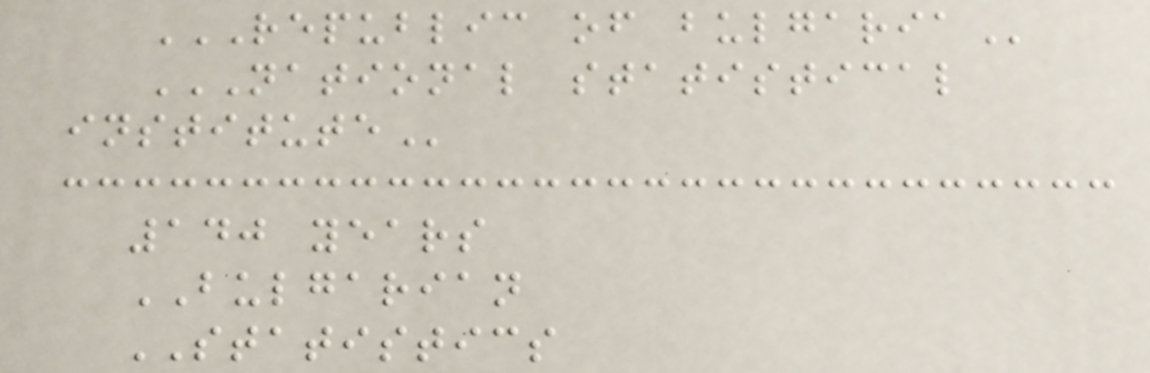REPUBLIC OF BULGARIA
NATIONAL STATISTICAL
INSTITUTE
140 years
BULGARIAN
STATISTICS
